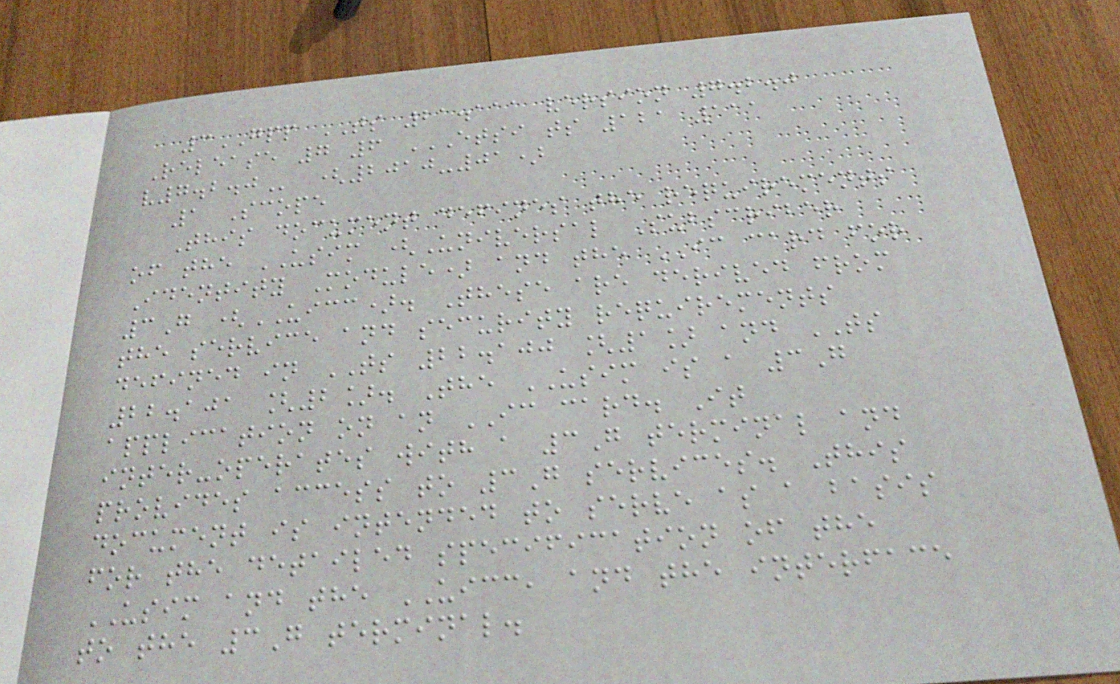3GPP TS 21.111 version 7.2.0
Release 7 6 ETSI TS 121 111
V7.2.0 (2010-01)
1 Scope
This document defines the requirements
of the USIM (Universal Subscriber
Identity Module) and the IC card for
3G (UICC). These are derived from
the service and security requirements
defined in TS 22.100 [1] and TS
22.101 [2]. The USIM is a 3G
application on an IC card. It
inter-operates with a 3G terminal and
provides access to 3G services. This
document is intended to serve as a basis
for the detailed specification of the
USIM and the UICC, and the interface
to the 3G terminal.
